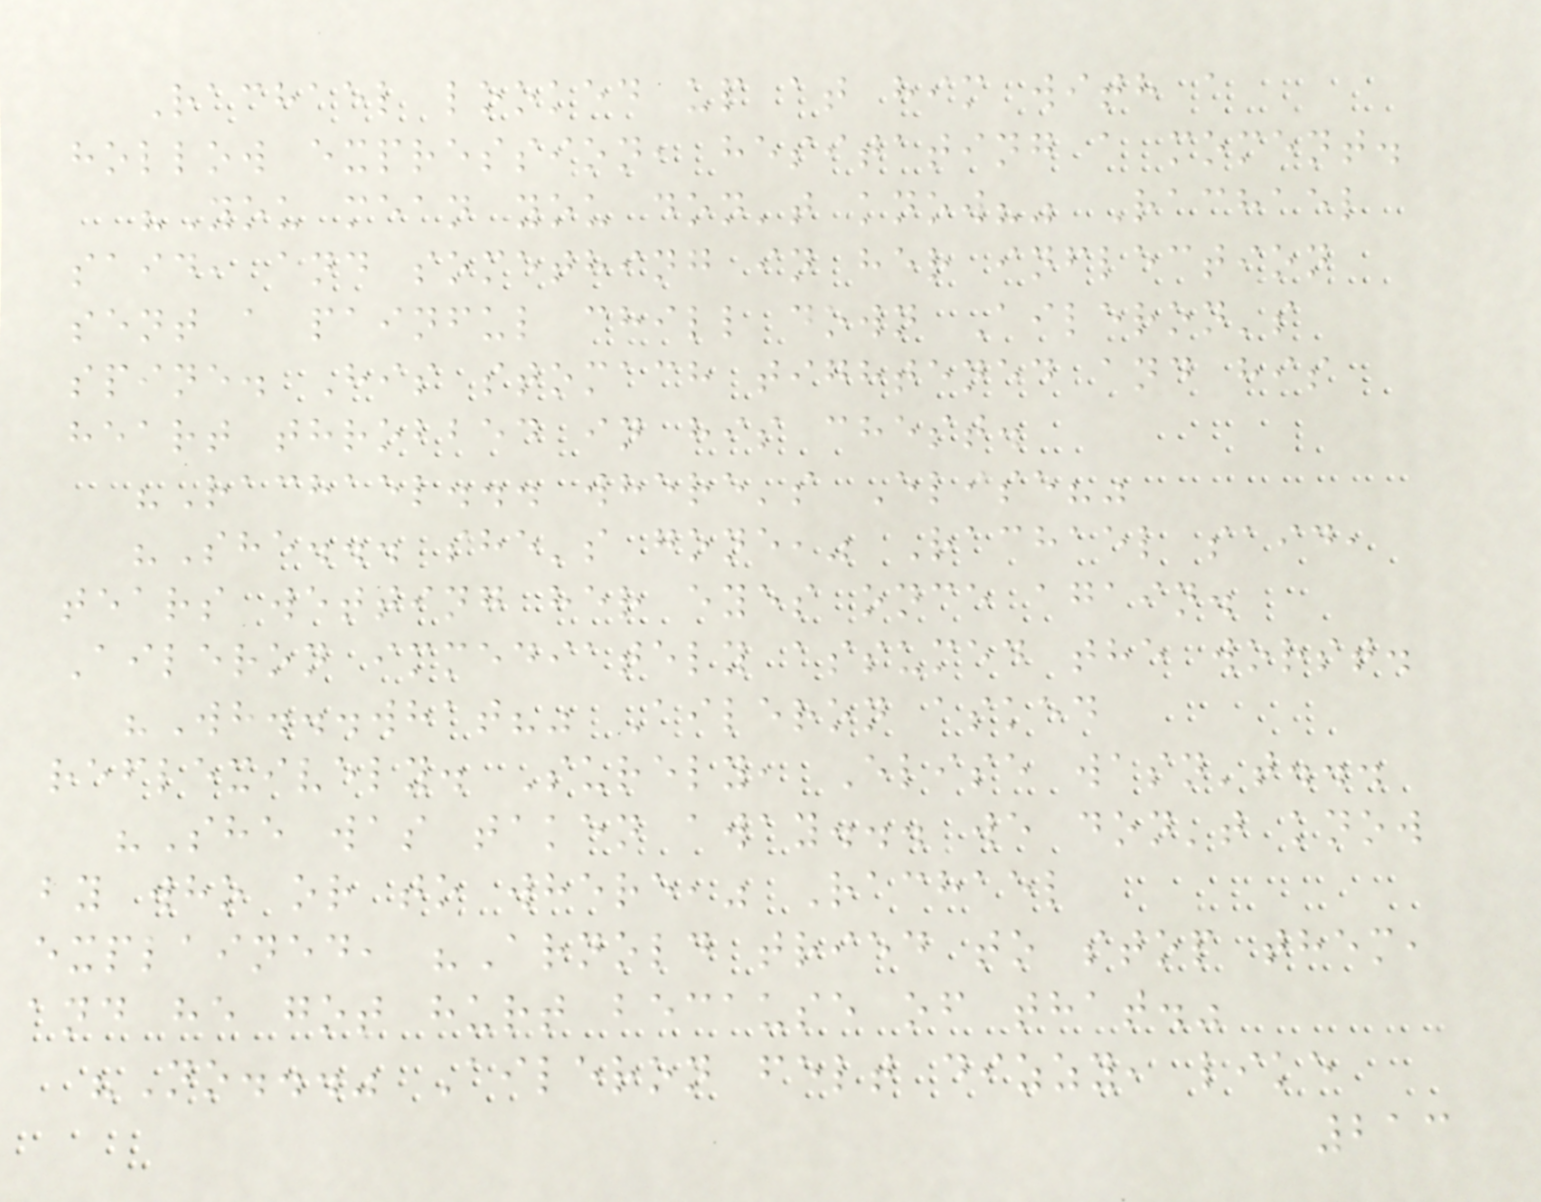Rachael looked up at him with a
hollow expression, hesitating a moment.
"You mean you don't know?" Rachael
said, and something in her inflection
sent a painful chill down Aileron's
spine. His stomach tightened and his
heart throbbed in his chest.
"Rachael... where's Elise?"
"She... she's gone," Rachael said,
tears wetting her eyes once again.
Aileron immediately assumed the worst.
"Wh...what?" Aileron asked
reflexively. Surely, Elise wasn't...
"She was taken away... we don't know
by who or to where," Rachael
explained, "Arnold tried to stop them,
and he got hurt because of that."
"No..." Aileron felt dizzy, like
213
